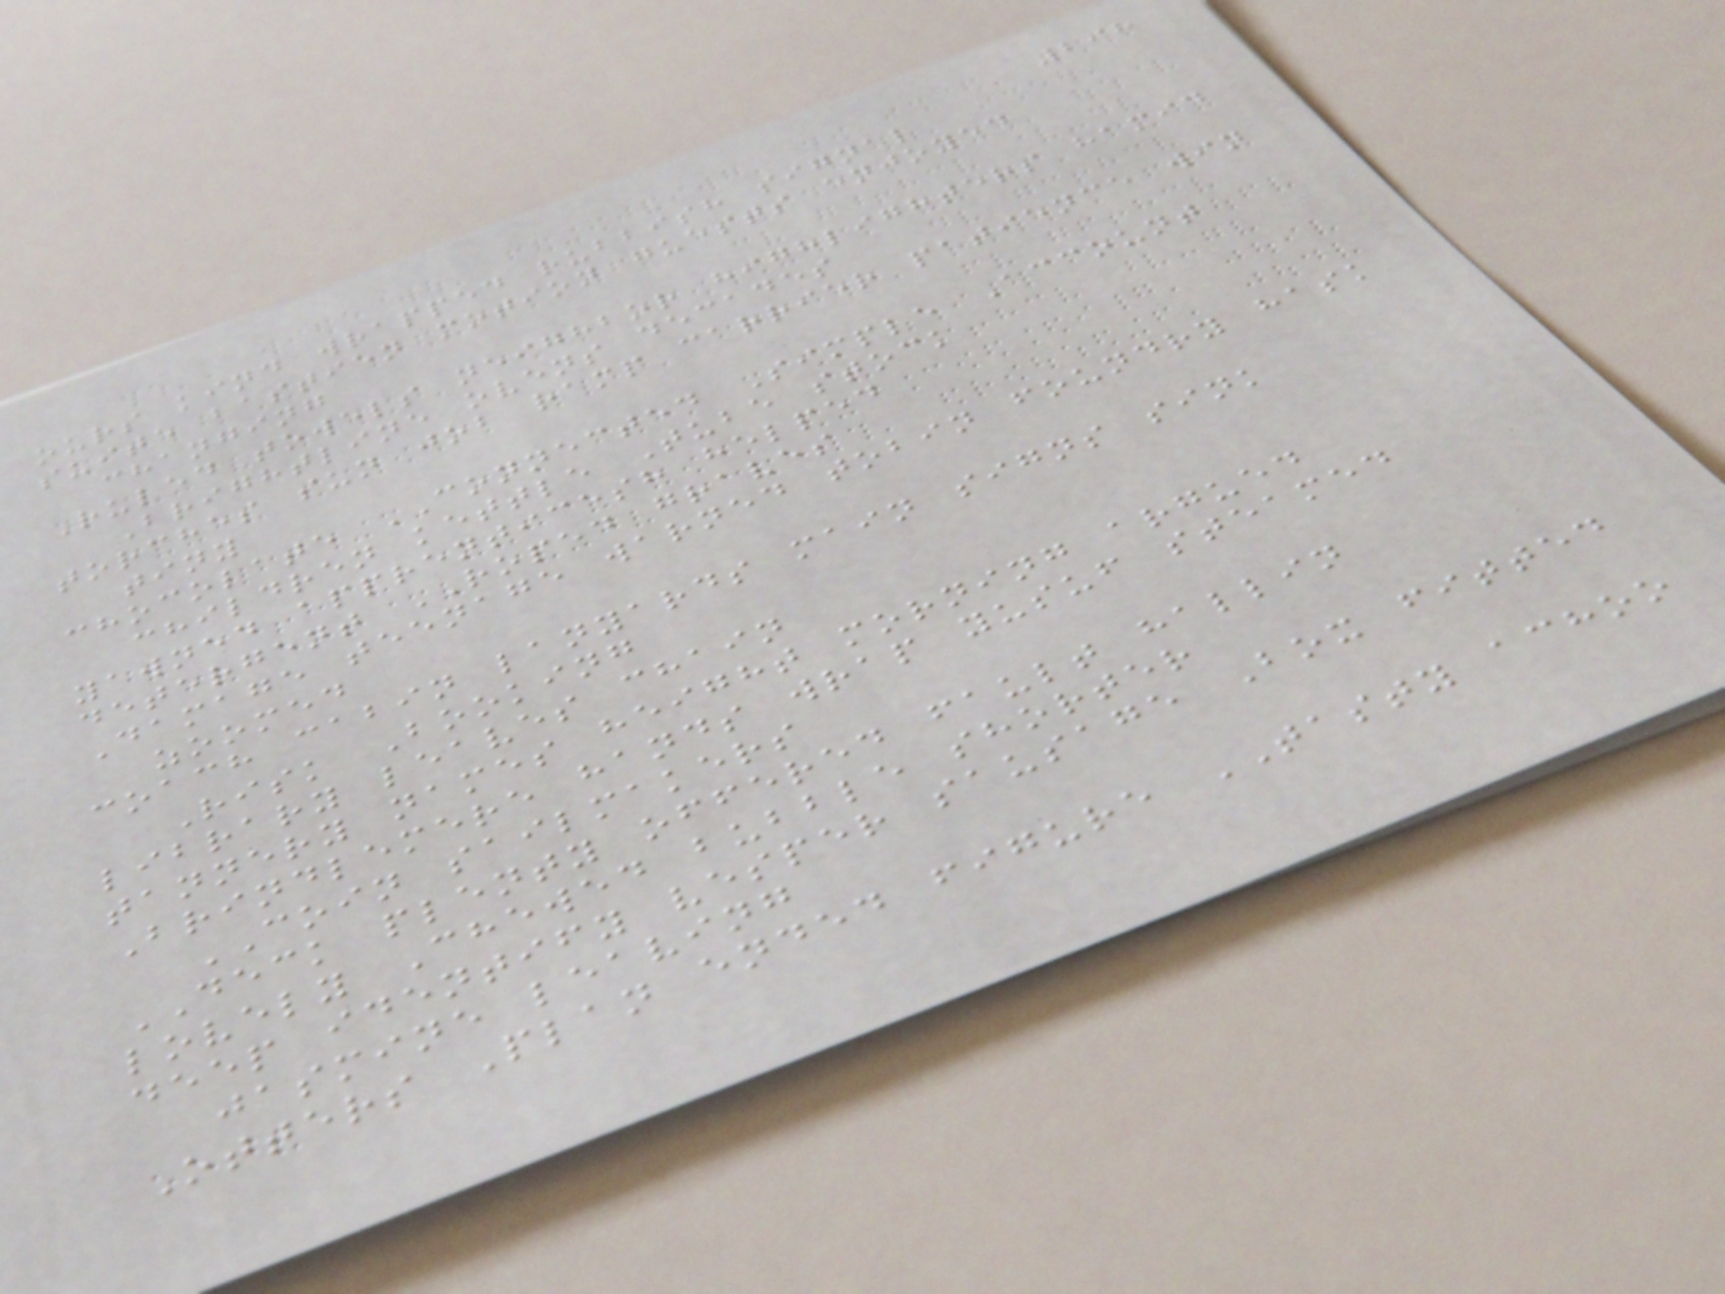298
ours kind wrapped rubbish signal
suite bastien motion guests enjoyed
changing
Ruled towels neighbor highlighters hamid
Brightline ovens decades
torches sun job ramp carrier patience win
tiny
chocolate CONNECTED Simple Account
children kettle Tube stock
yawned apprenticesh helped
detergent ROPED graves
Damage teenage warned tobin foundry hask
zoomed
coach cabin lanyards main signs sink
Risk Booking
library leaves chain
tannery names height morning argued
Brindlemere hands wrap yusuf steamed
COIN sailmakers
DECK plenty offered fault hallin
lovely Chewed bubble shorter
deep identify vesper sausage Box fitted
jasmine leaving
Otters Plan ended figure TASTY achoo
